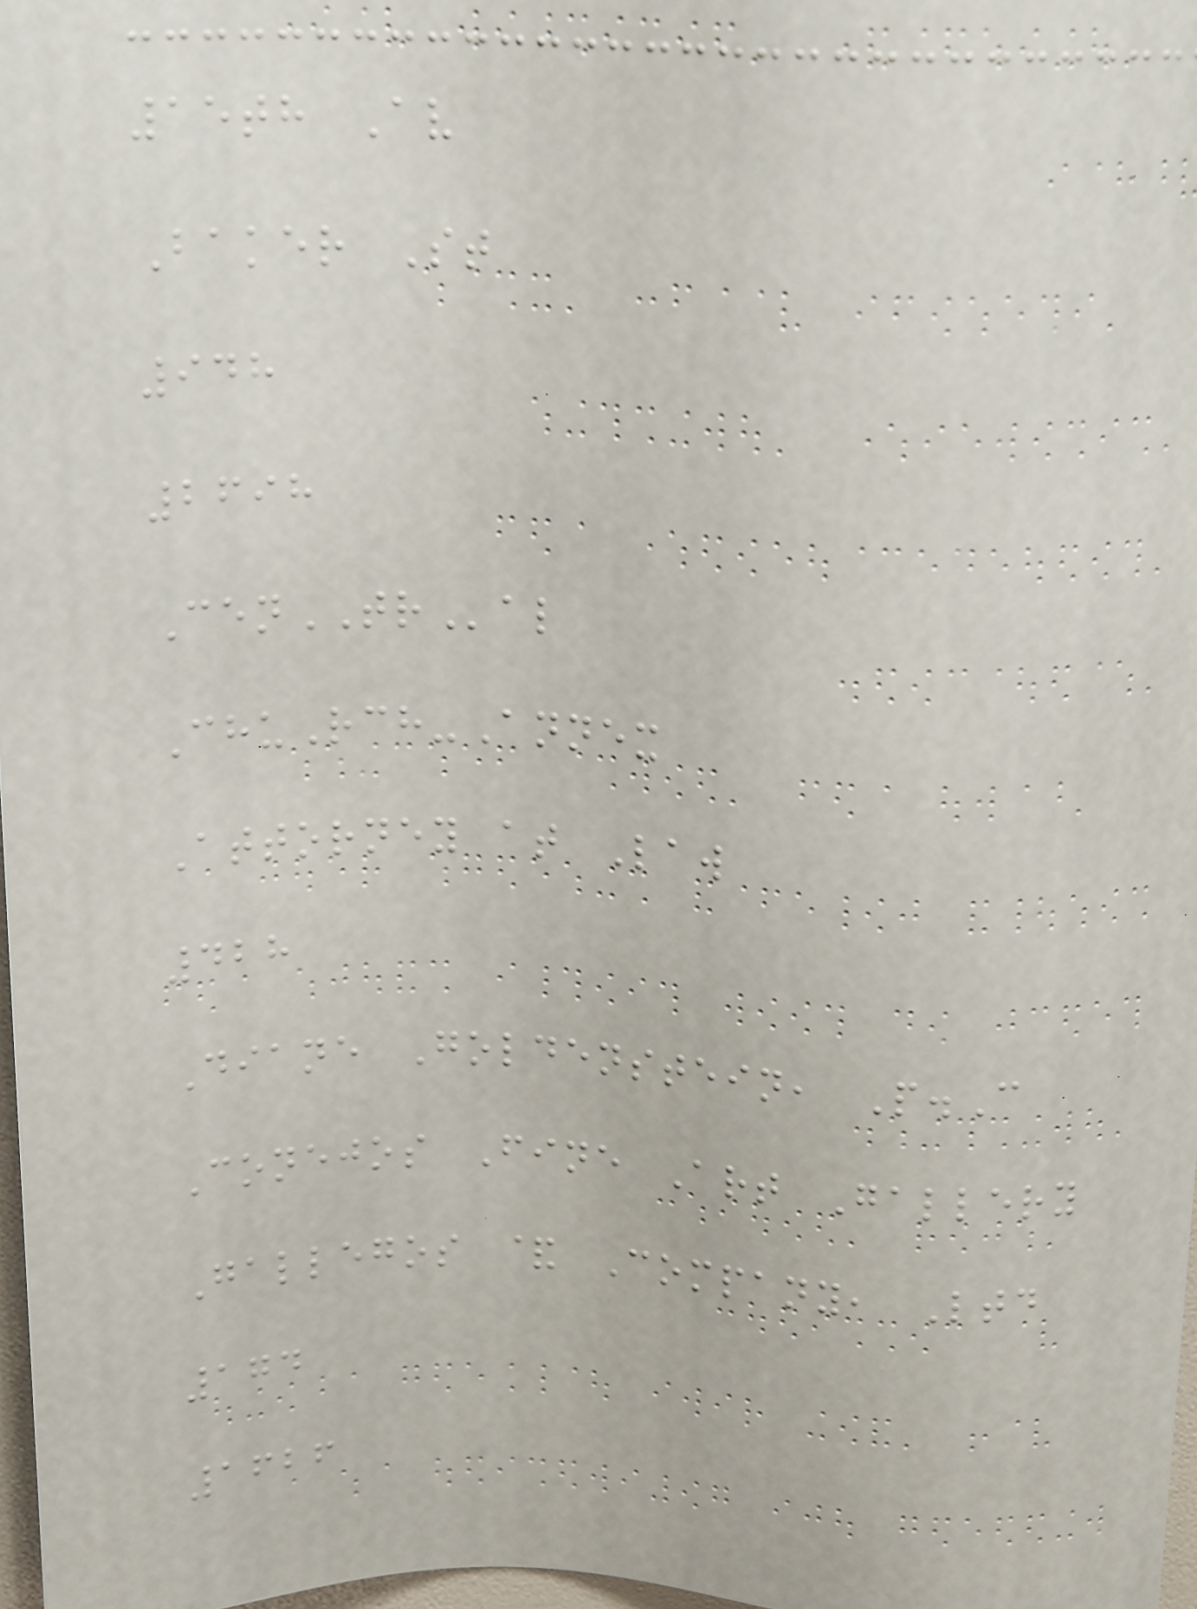15th Av
Baker St
948
2698
CenTRal
ChuRch-Annex
Attorney at Law
428
Diane Goldenstein, P.C
Conejos Fine Art Gallery
Gallegos & Company, Ltd
174
1626
